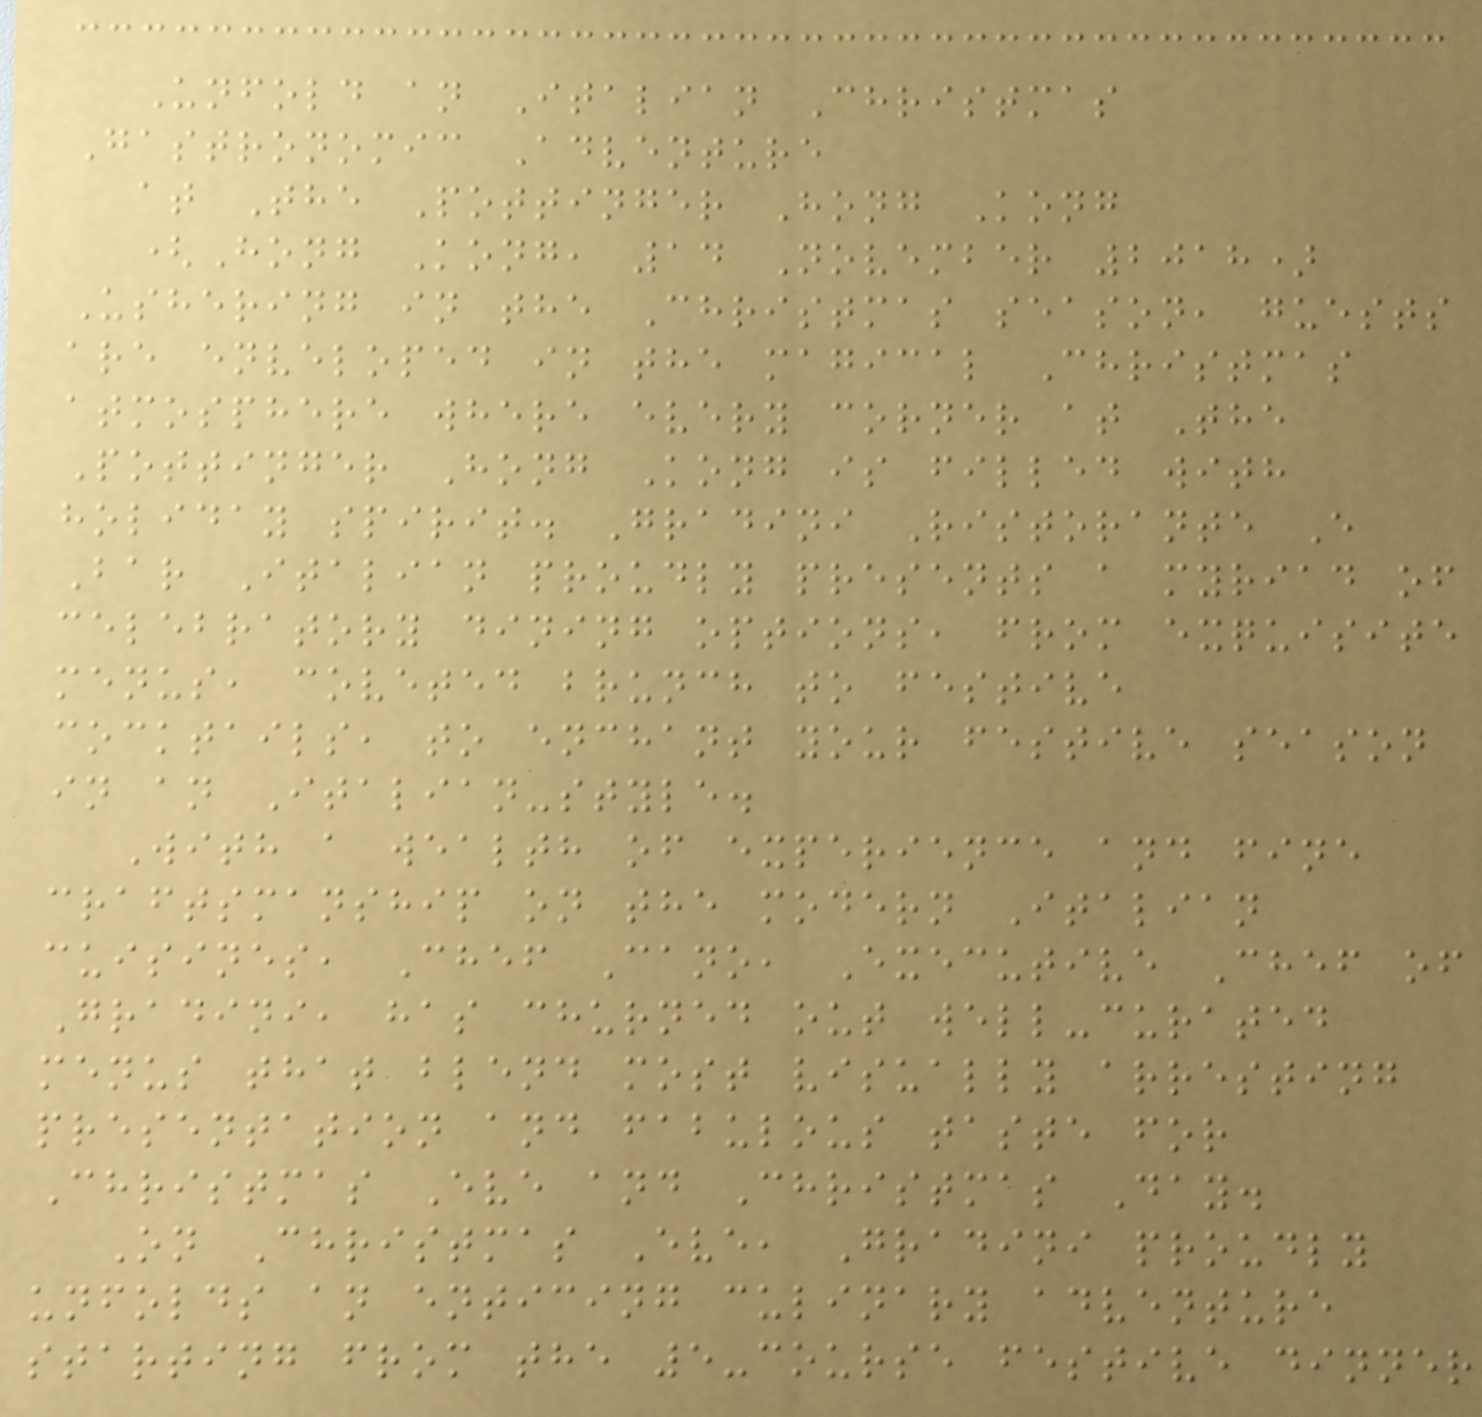Unfold an Italian Christmas
Gastronomic Adventure
at The Pottinger Hong Kong
(Hong Kong, 14 November 2018)
Ushering in the Christmas season, guests
are enveloped in the magical Christmas
atmosphere where every corner at The
Pottinger Hong Kong is filled with
holiday spirit. Gradini Ristorante E
Bar Italian proudly presents a myriad of
celebratory dining options, from exquisite
menus, coveted brunch to festive
cocktails, to enchant your festive season
in an Italian-style.
With a wealth of experience and fine
craftsmanship on the modern Italian
cuisines, Chef Cano, Executive Chef of
Gradini, has churned out well-curated
menus that blend most visually arresting
presentation and fabulous taste for
Christmas Eve and Christmas Day.
On Christmas Eve, Gradini proudly
unfolds an enticing culinary adventure
starting from the 5-course festive dinner
